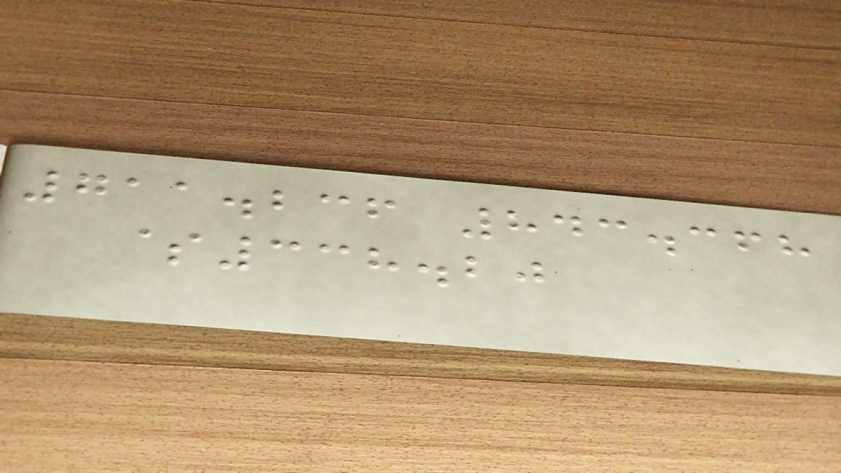711.236 843.368
$338.20
